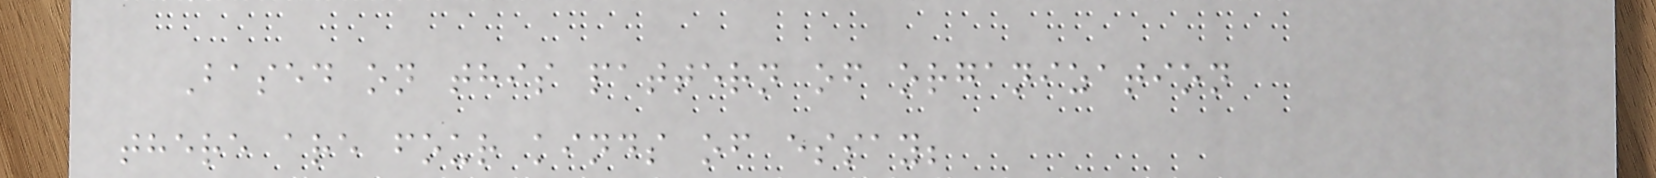Based on this pattern of organization
there are four kinds of essay;
